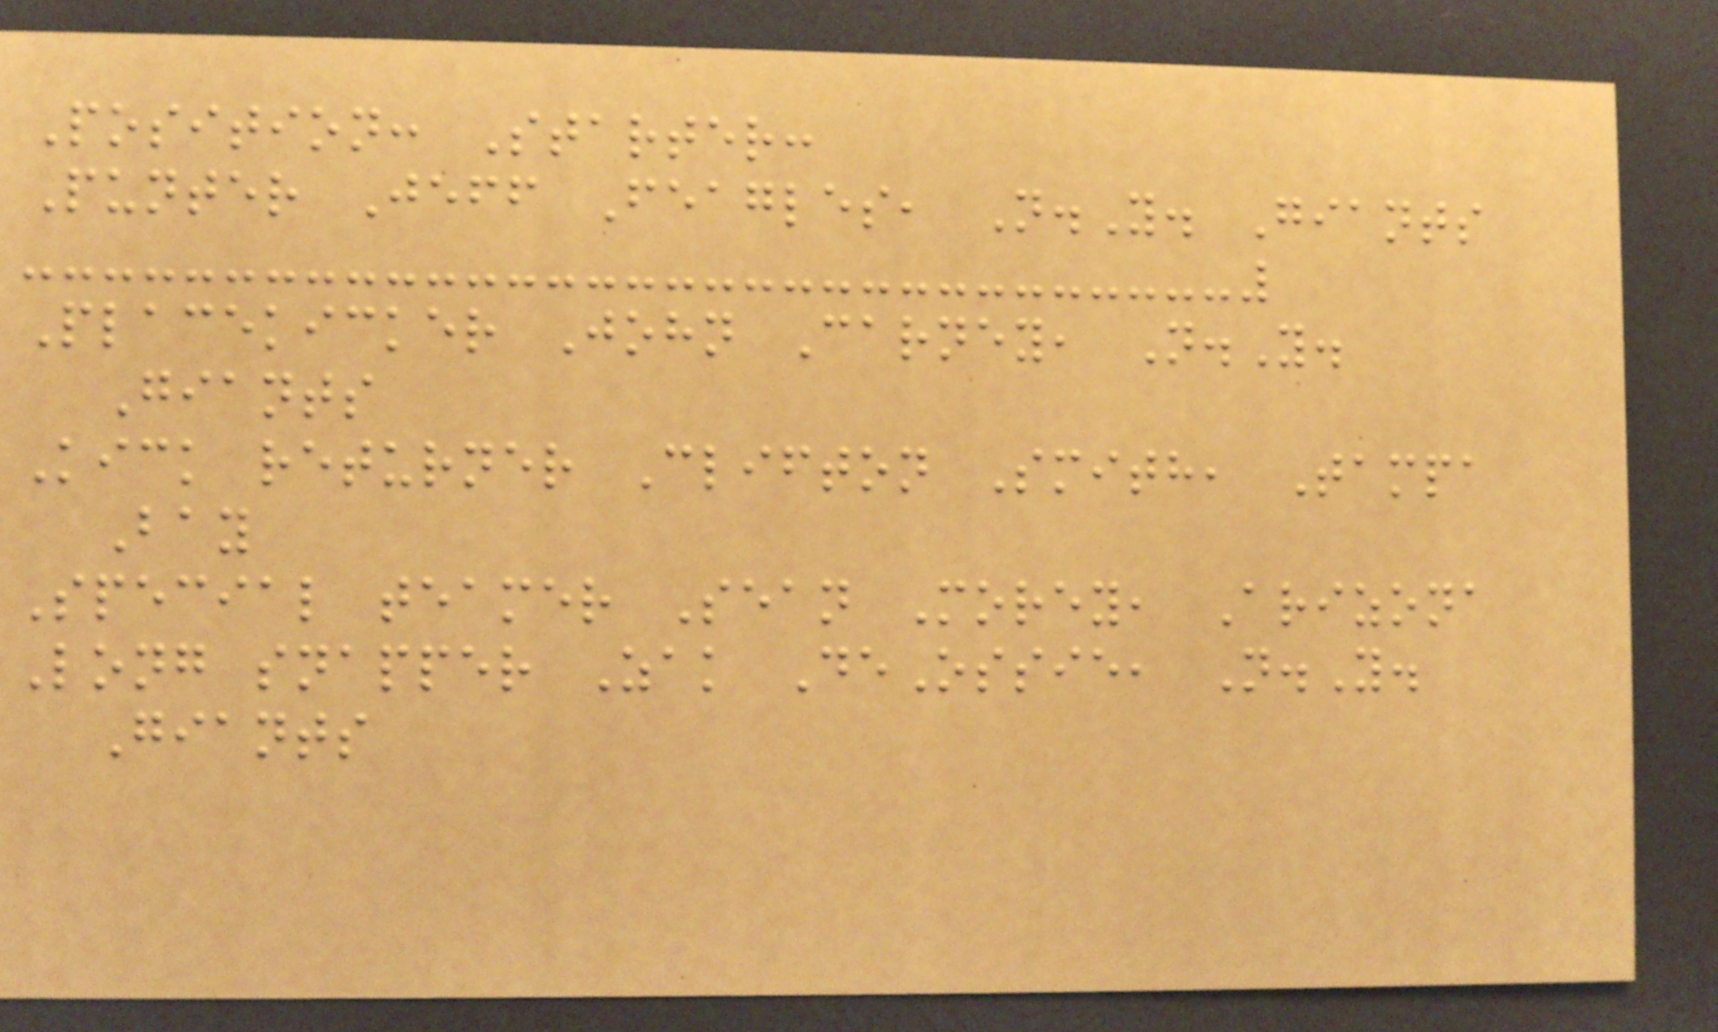Position: Starter:
Punter Jeff Feagles, N.Y. Giants
Placekicker John Carney, N.Y.
Giants
Kick returner Clifton Smith, Tampa
Bay
Special teamer Sean Morey, Arizona
Long snapper Zak DeOssie, N.Y.
Giants
